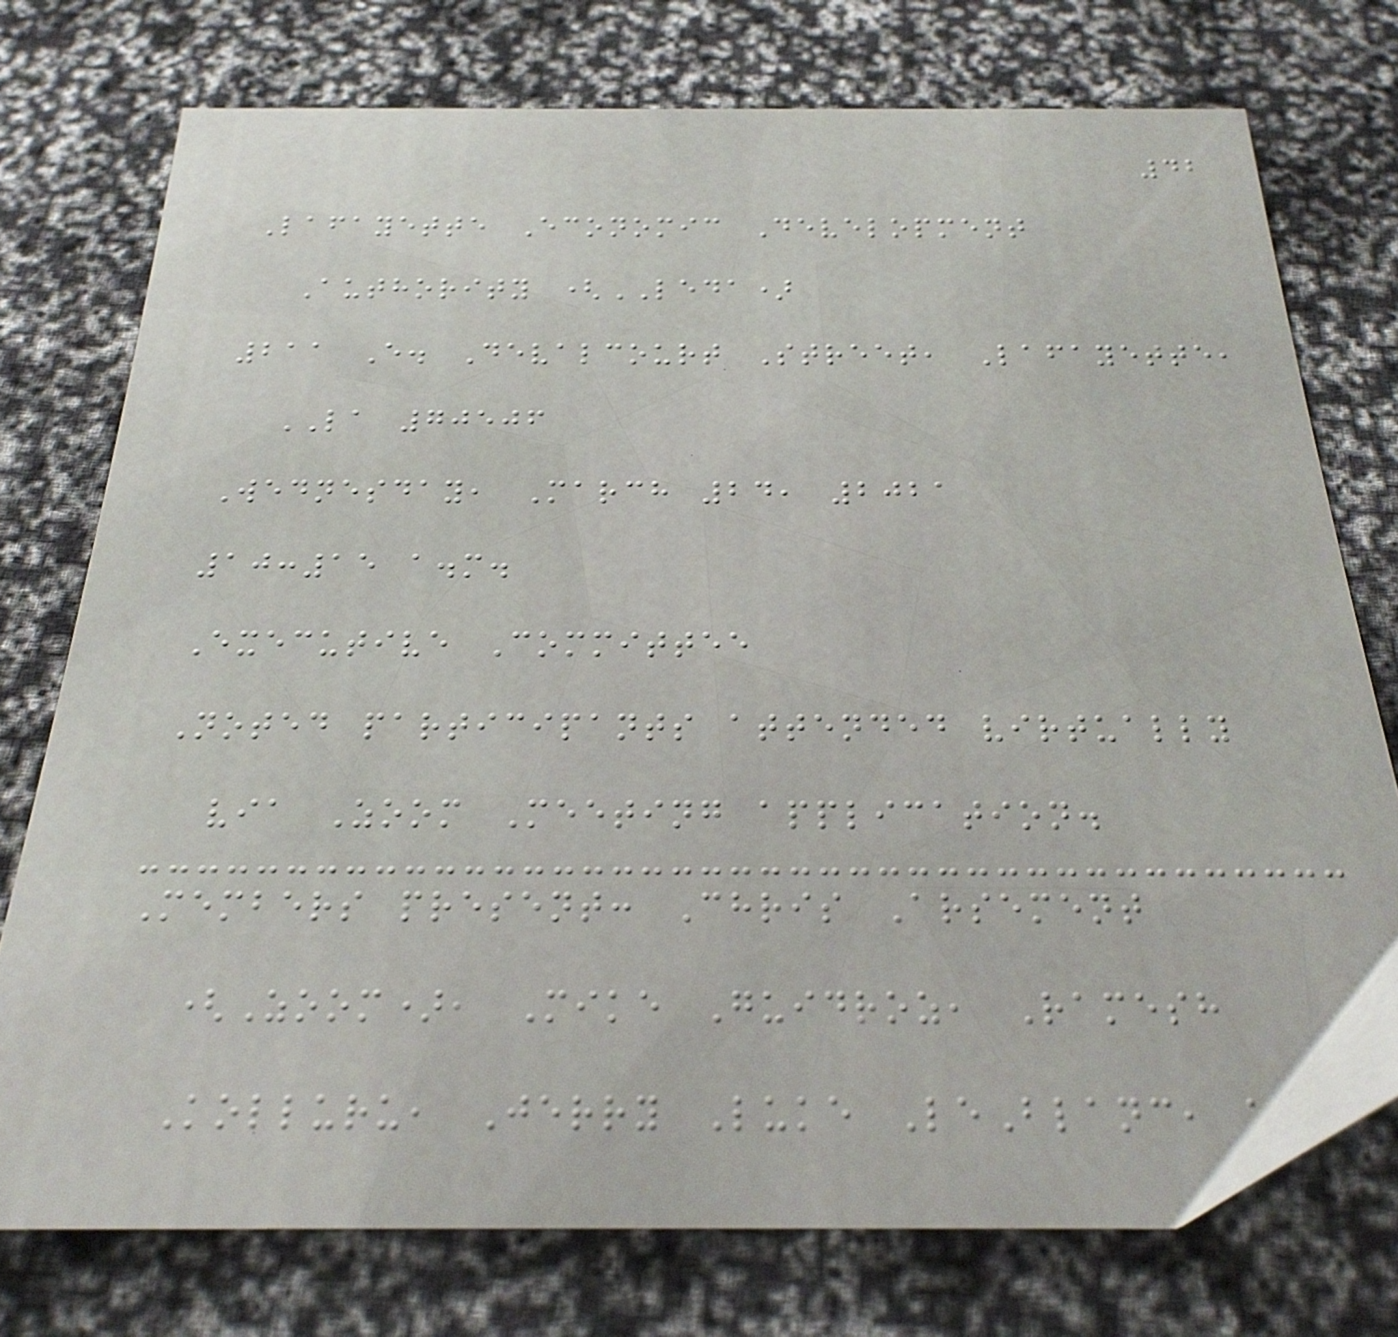42
Lafayette Economic Development
Authority (LEDA)
211 E. Devalcourt Street, Lafayette,
LA 70506
Wednesday, March 24, 2021
10:15 a.m.
Executive Committee
Noted participants attended virtually
via Zoom Meeting application.
Members present: Chris Arsement
(Zoom), Mike Guidroz, Ramesh
Kolluru, Jerry Luke LeBlanc, and
